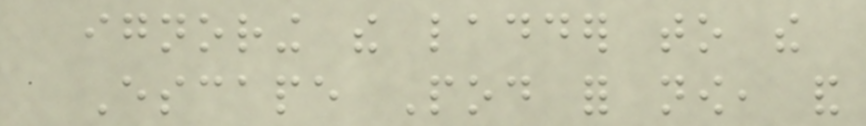ignoring the ladder to the
Escape Pod for now, and
